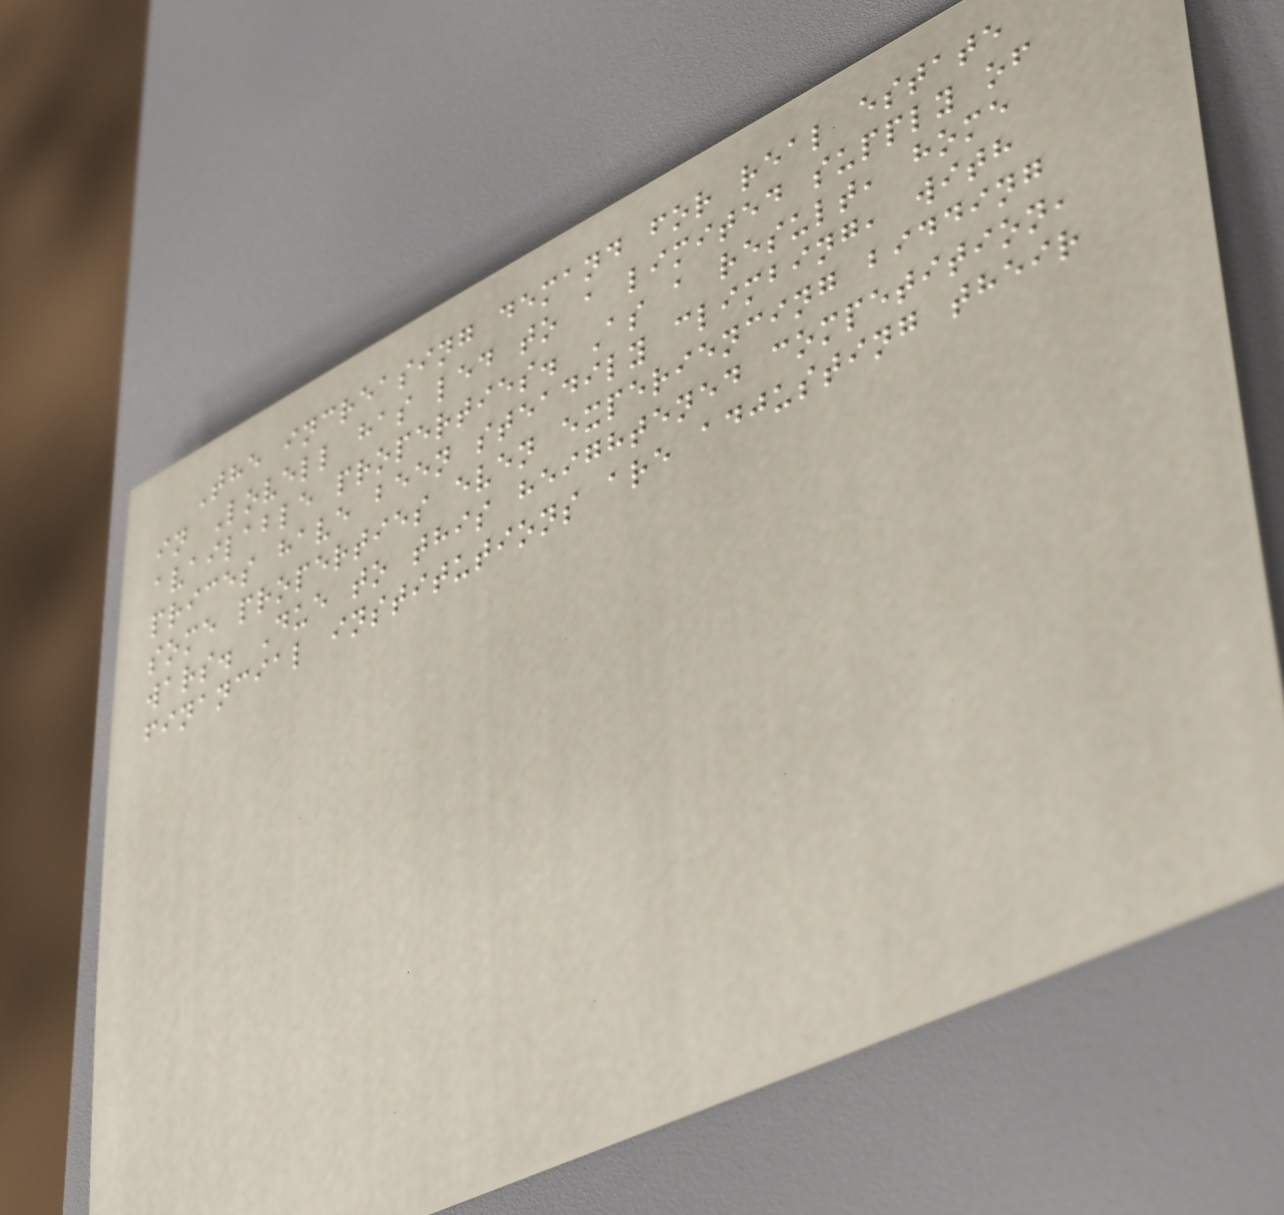The increasing demand for real estate
in Lovell has led to a limited supply of
available properties. As a result, home
prices have been steadily climbing, with
some properties even experiencing bidding
wars. Due to this heightened competition,
financial institutions are adjusting their
